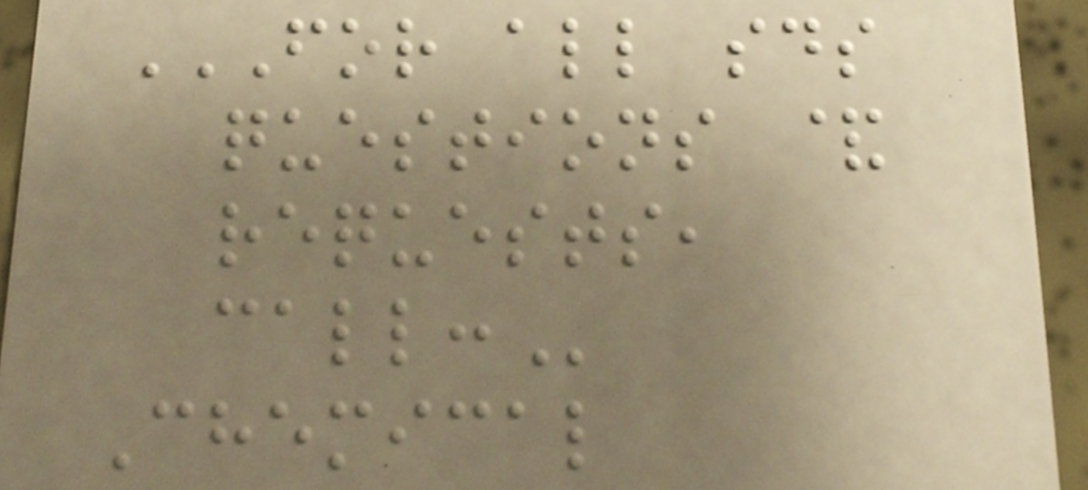FOR ALL SDS
QUESTIONS &
REQUESTS,
CALL:
Chemical
